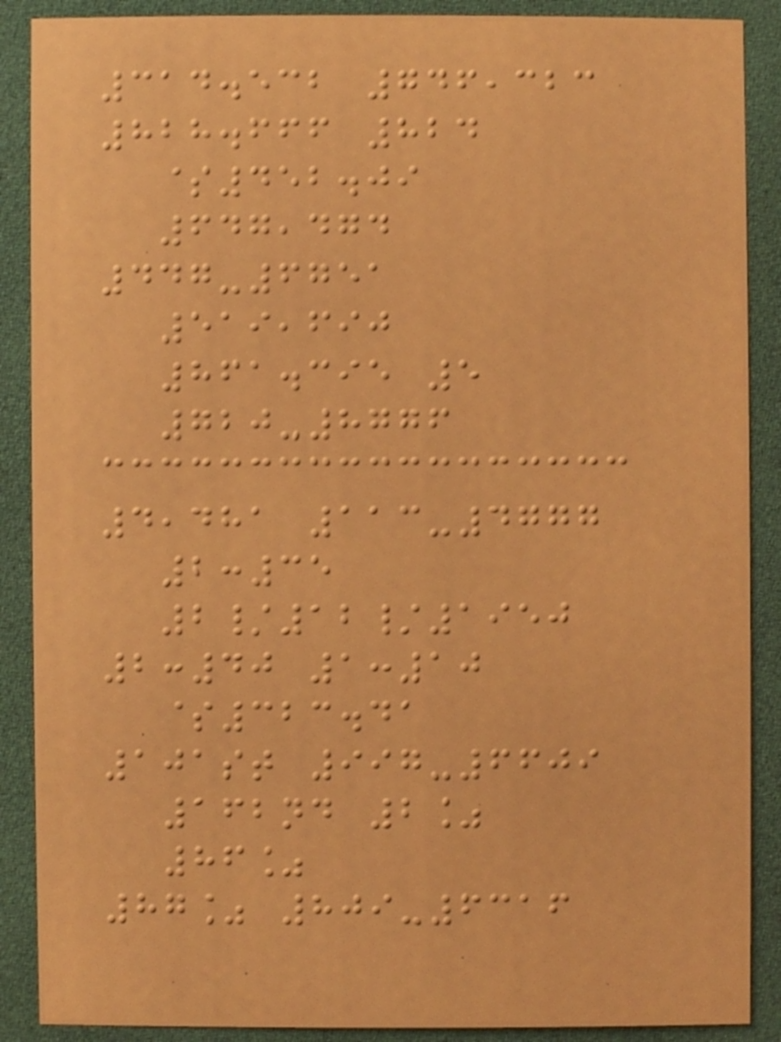314.532 746,323
828.666 824
$452.09
647,474
447-6751
519,690
861.395 5
720-8776
4,481 113-4777
2:35
2/12/1950
2:40 1:10
$323.41
101st 997-6609
162nd 2%
86%
87% 809-6316
